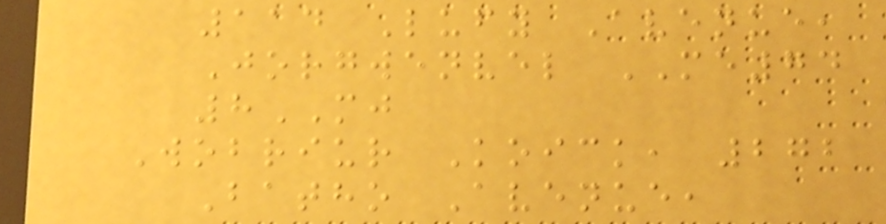114 Lufy Avenue,
Jorgwenvel ME74
8MJ
Wobriur Koick, 272
Batho Avenue,
